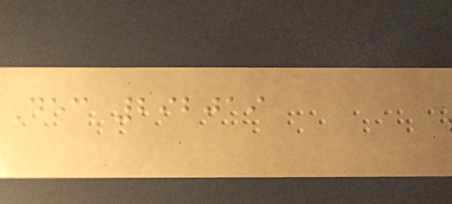Dec 292019
